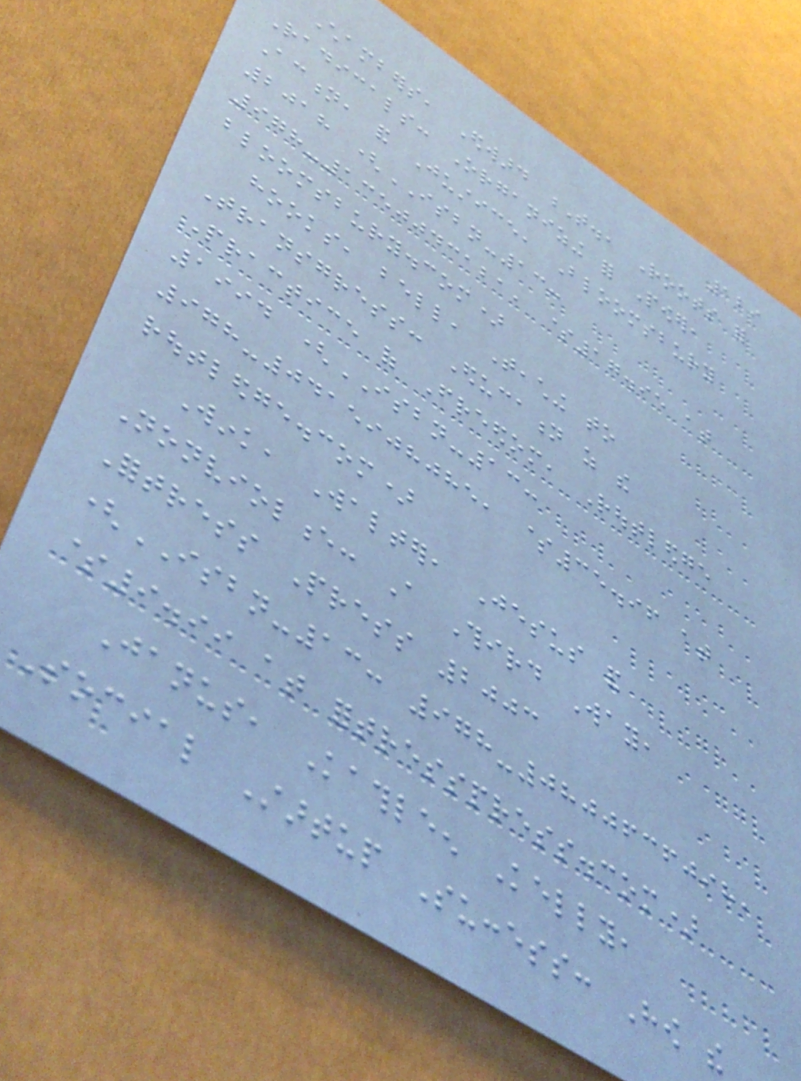129
Chambers, Edward T., Roots for
Radicals: Organizing for Power,
Action, and Justice, Bloomsbury
2018 (ISBN-13:
978-1350043121, $17.95 at
bloomsbury.com)
hooks, bell, Teaching to
Transgress: Education as the
Practice of Freedom, Routledge
1994 (ISBN-13:
978-0415908085, $35.96 at
routledge.com)
Wink, Walter, Jesus and
Nonviolence: A Third Way,
Fortress Press 2003
(ISBN-13: 978-0800636098,
$9.99 at fortresspress.com)
Janus, Kathleen Kelly,
Social Startup Success: How the
